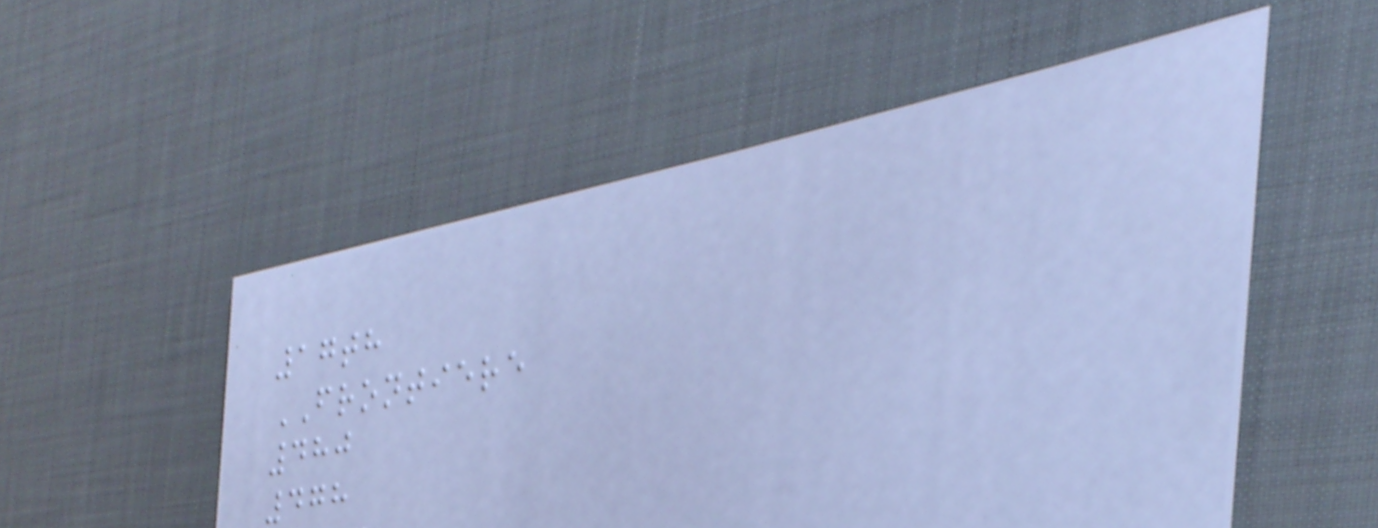17th
FRONTIERE
480
478
